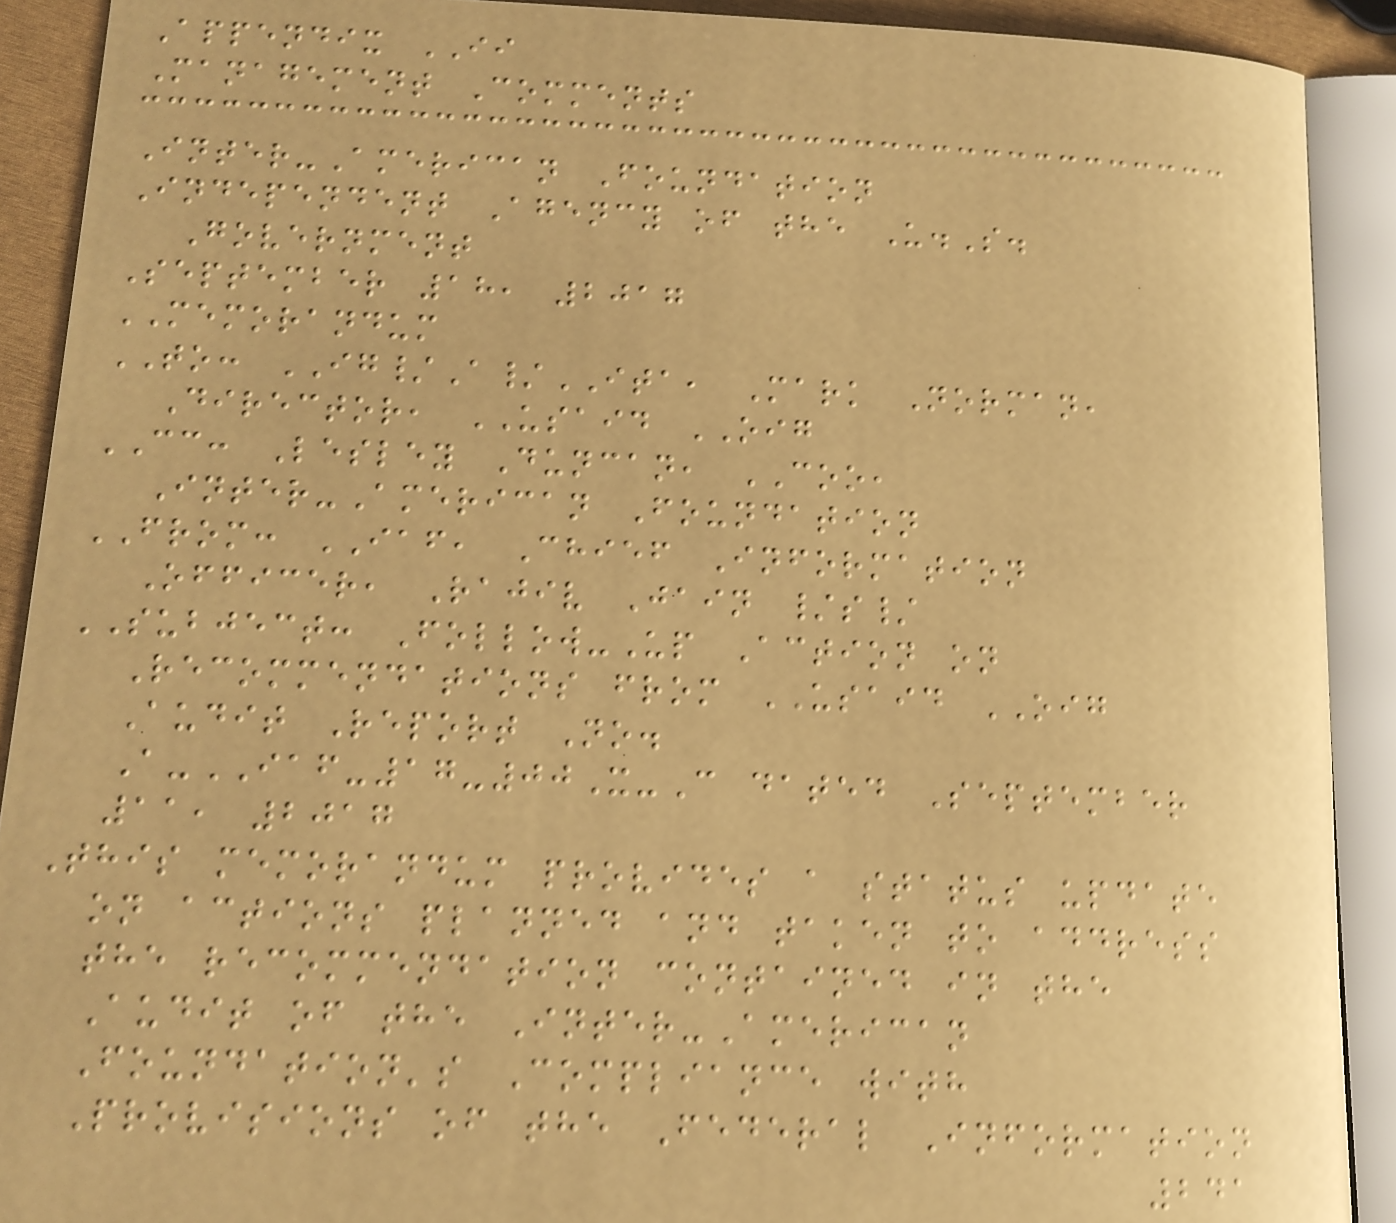Appendix II
Management Comments
Inter-American Foundation
Independent Agency of the U.S.
Government
September 18, 2017
MEMORANDUM
TO: IG/A/ITA, Mark Norman,
Director, USAID OIG
CC: Lesley Duncan, COO,
Inter-American Foundation
FROM: IAF, Chief Information
Officer, Rajiv Jain /s/
SUBJECT: Follow-Up Action on
Recommendations from USAID OIG
Audit Report No.
A-IAF-17-00X-C dated September
11, 2017
This memorandum provides a status update
on actions planned and taken to address
the recommendation contained in the
Audit of the Inter-American
Foundation's Compliance with
Provisions of the Federal Information
241
